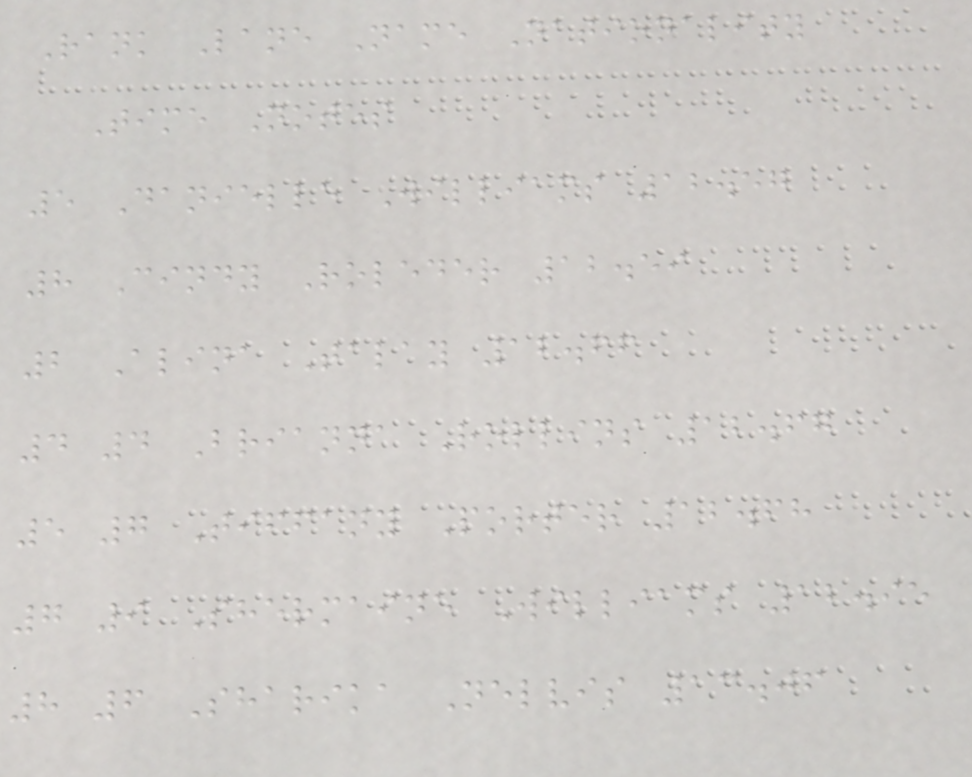Rank Lane Name Nationality
Time Notes
5 Danielle Williams 12.57
8 Cindy Roleder 12.59
2 Alina Talay 12.66
4 4 Brianna Rollins 12.67
5 7 Tiffany Porter 12.68
7 9 Shermaine Williams 12.95
8 6 Sharika Nelvis 13.06
